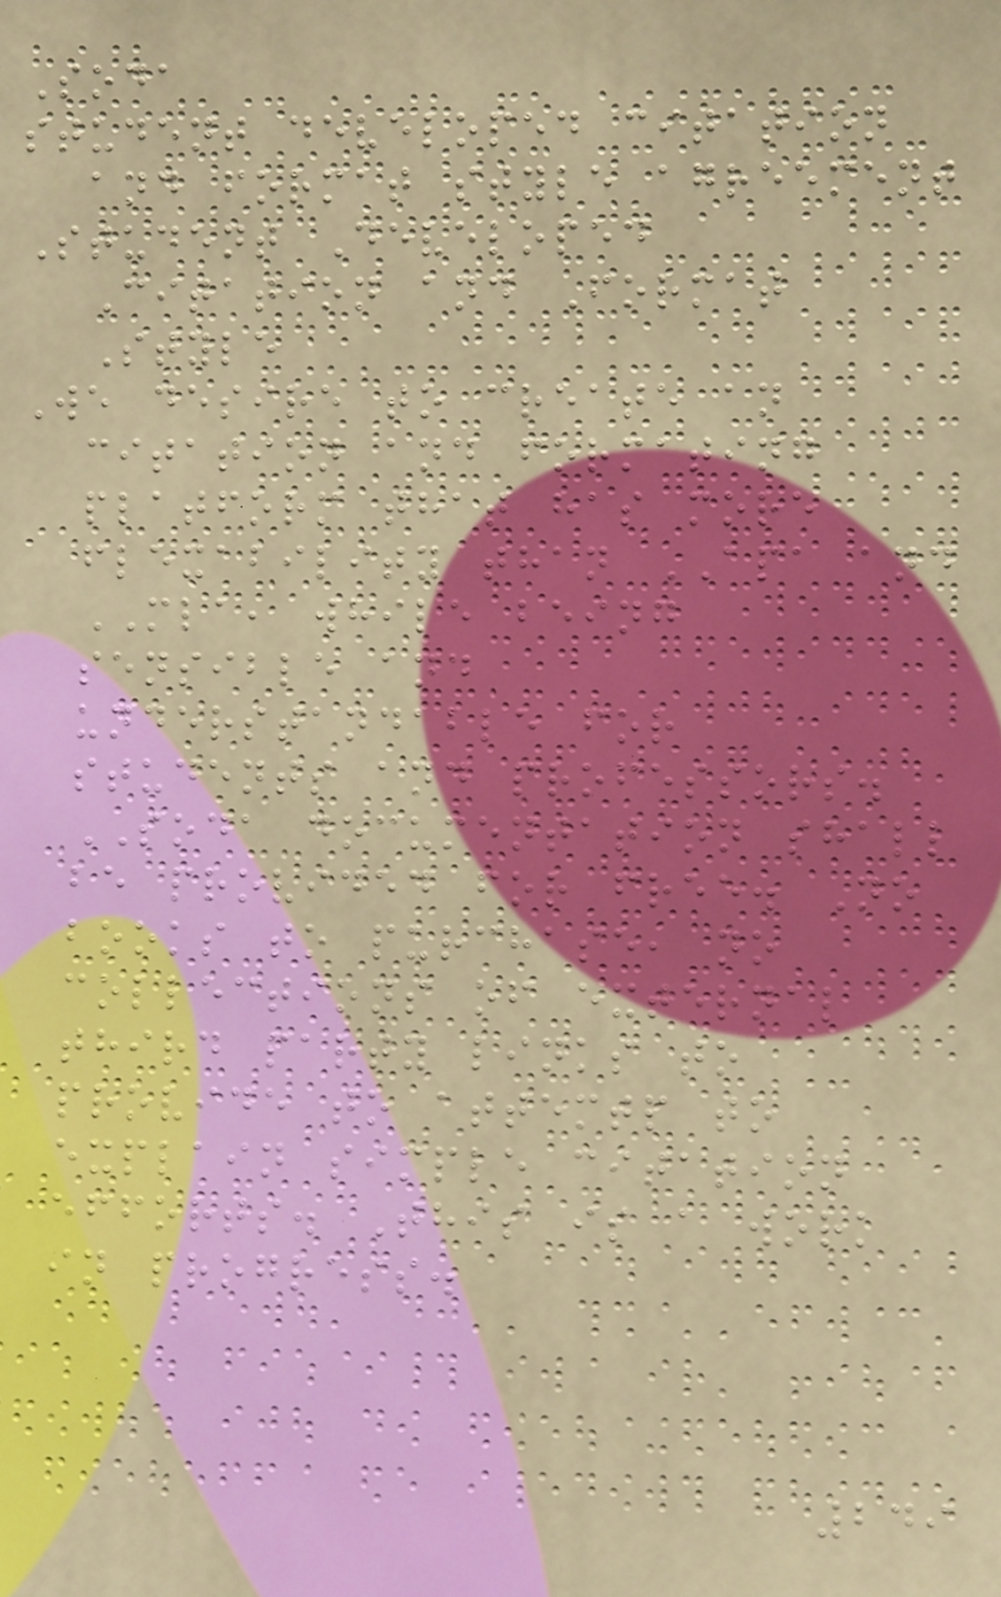Soda
student developed citation
and format style agreement
Student Developed
Citation and Format
Style
We desire to create an
citation and formating
platform that has more
flexability than APA and
MLA, while being
sensible and
understandable for
students and professors.
SODA documentation shall
be provided for free. No
books to purchase, no
collections of external
third party links to
provide to attemtp to
explain simple citation
efforts. This is a work
in progress.
249
